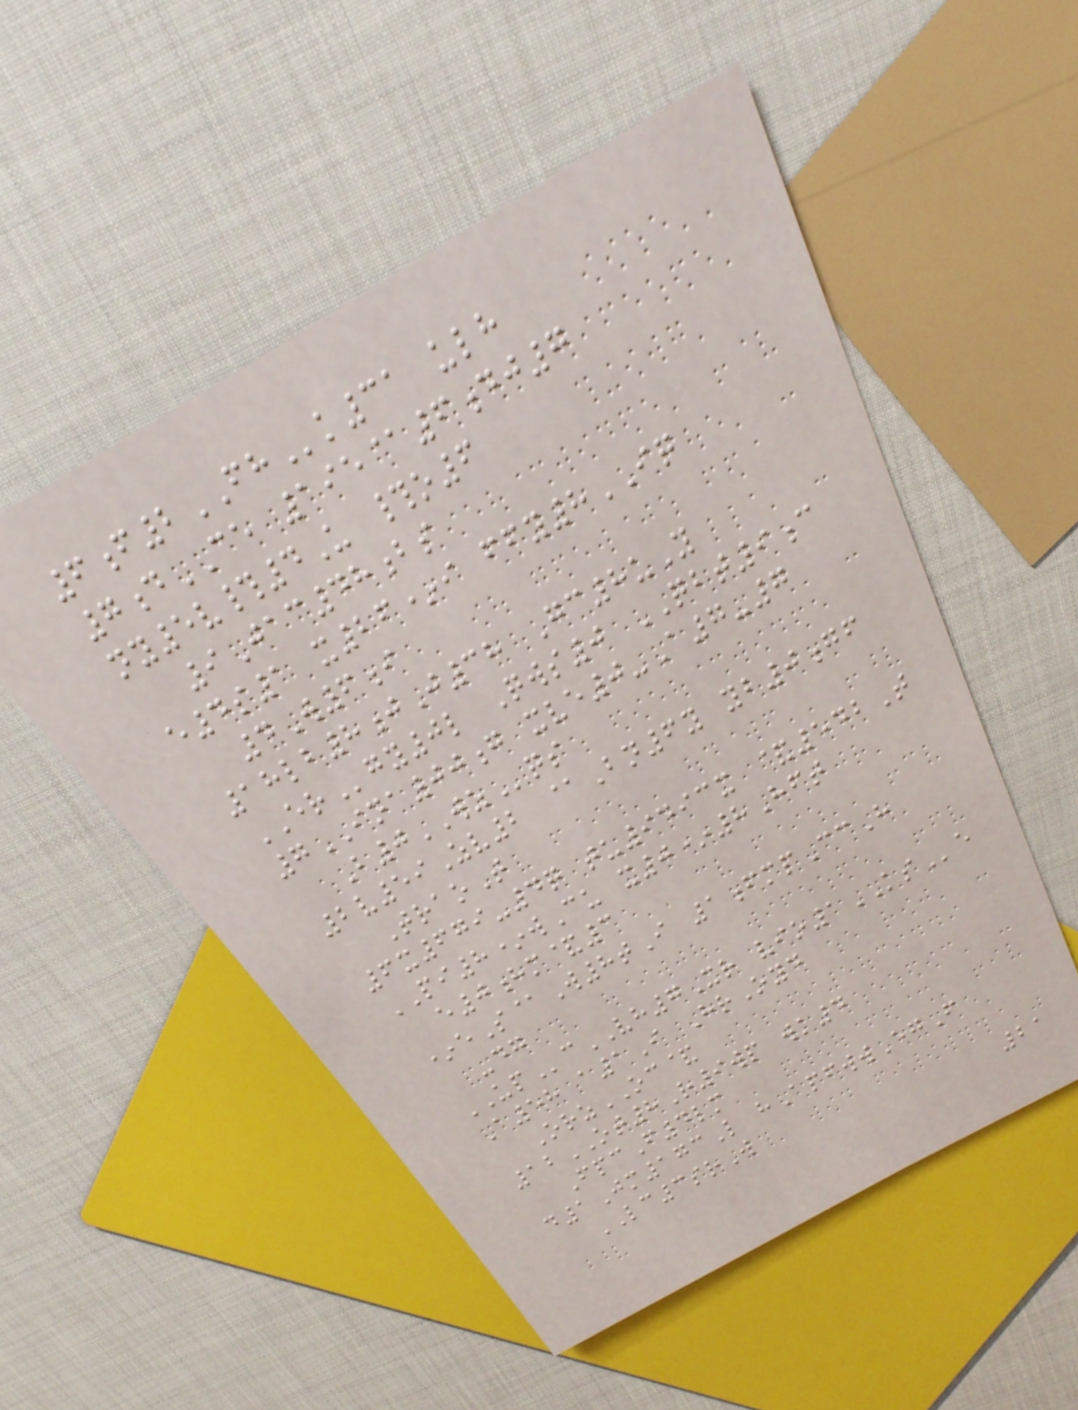6f2FHk31 ulh
7dCE 195@6dj7
ny5v#4U #o6
9Jac48bs
e4s1 x26*i ffy8IQ
4W6i
18lb8jJ38 Gc8uY
ERgy0l Qws0 QBT9c
7INA00g xve0-A7-7
B0WZqs
2v59Zv2 @Bn6y yb0gf
TraoT
6x679-4q tu9493x &542T
PI8*wCu x0*8Hft
e0hm&3
*eS@W8tI 1fmpCcH
-dg
UPcVH7Xr vio1KSe
A58 a1I HrOyd
OrzOC&
12OT8R9wp wk4
FpcF4lm
d1Jm173L hApfwwEgF
LC3srW
21
